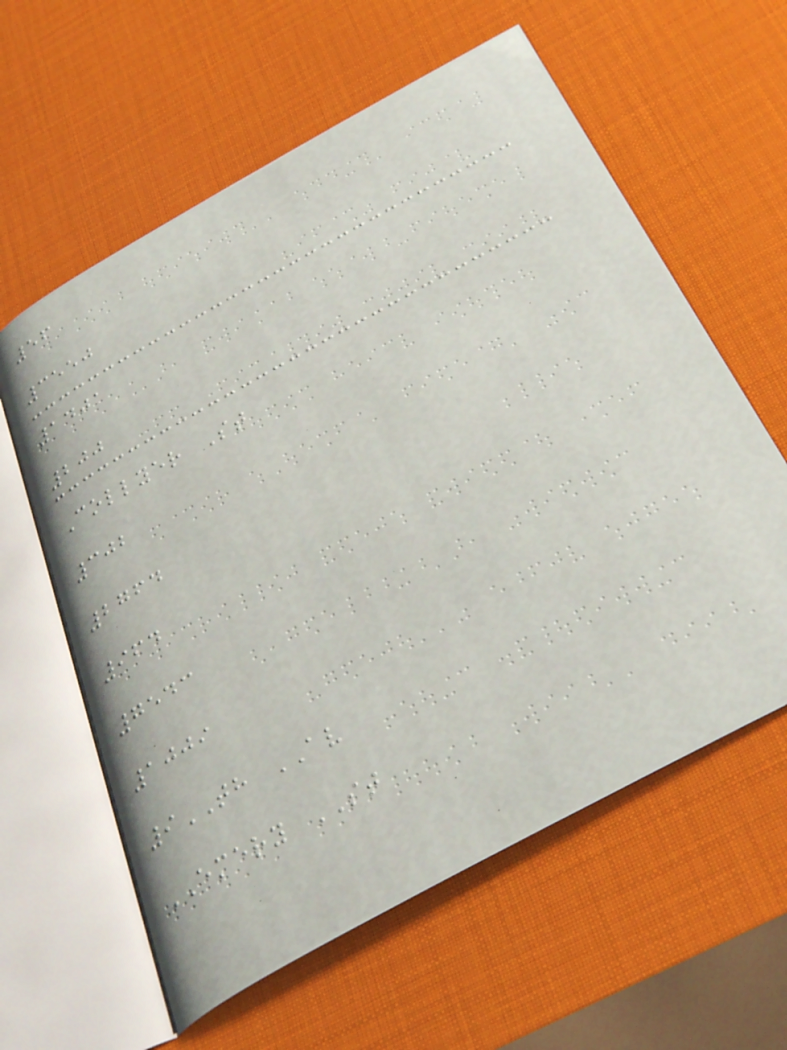56
3550
1401
200
Collyer St
302
2764
964
7543
1009
9TH AV
EMERY ST
